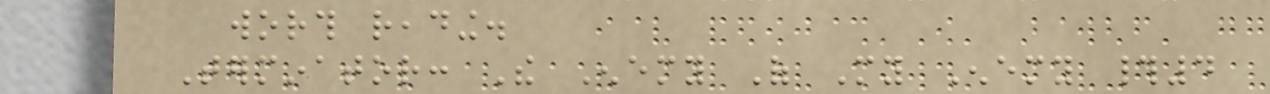worth reading.
Terminator: The Enemy Of My Enemy #4
